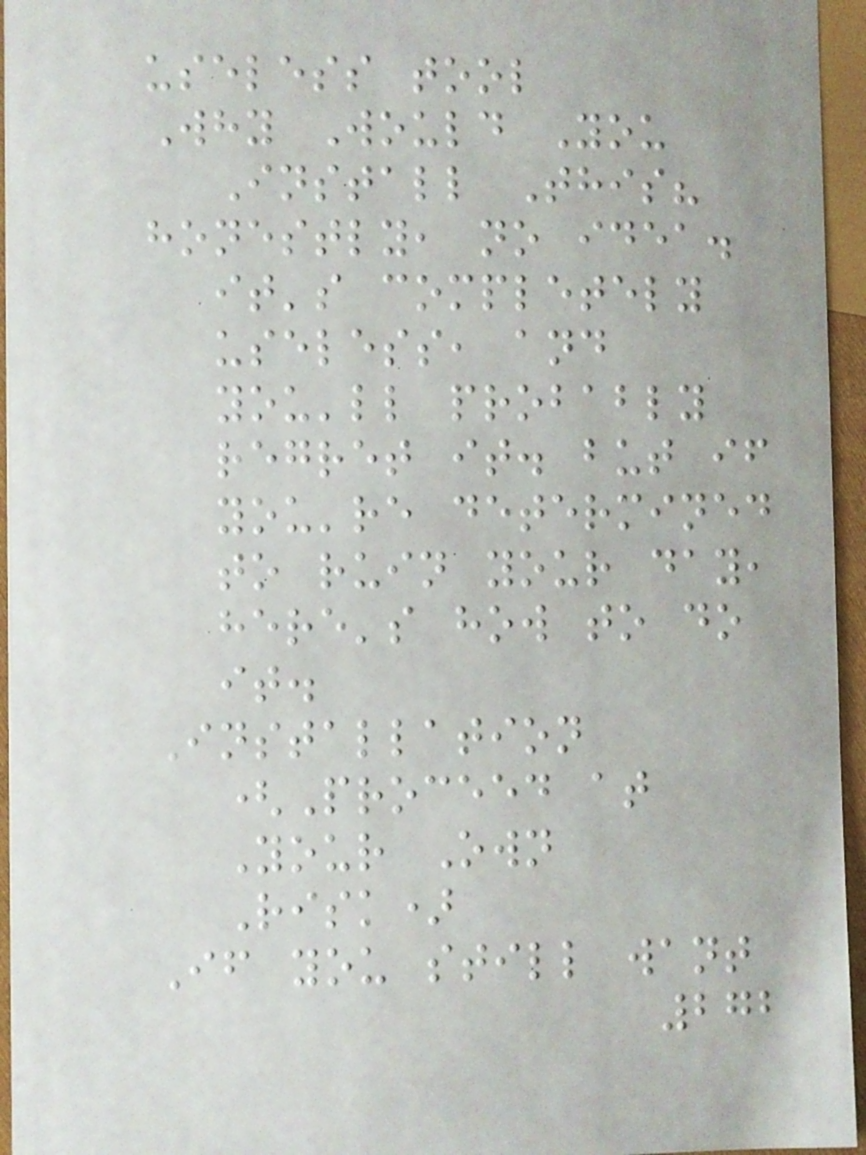useless tool
Why Would You
Install This?
honestly, no idea.
it's completely
useless, and
you'll probably
regret it. but if
you're determined
to ruin your day,
here's how to do
it.
Installation
(Proceed at
Your Own
Risk)
If you still want
272
